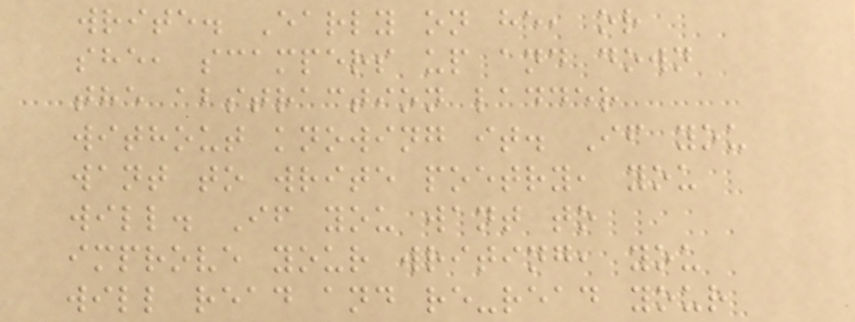write. Early on he, or
she, scampers up and down
the abstraction ladder
without knowing it. If you
want to write poetry, you
will. If you want to
improve your writing, you
will read and re-read your
